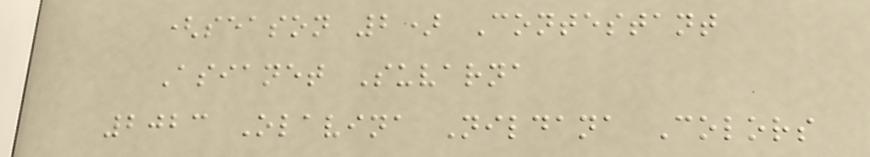(season 2) Contestant
Asianet Suvarna
2023 Olavina Nildana Colors
